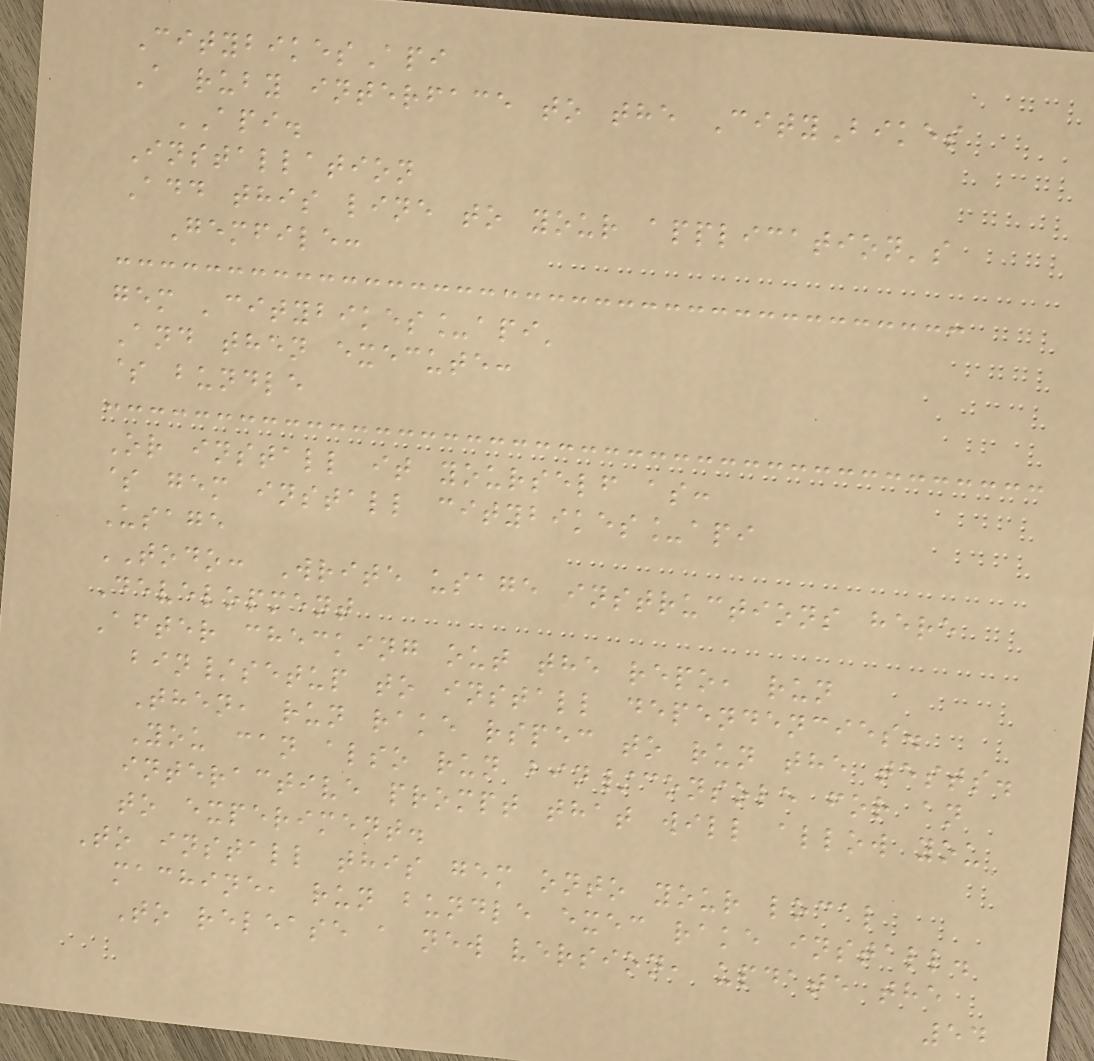CitybikesApi
A ruby interface to the CityBikes
API.
Installation
Add this line to your application's
Gemfile:
gem 'citybikes_api'
And then execute:
$ bundle
Or install it yourself as:
$ gem install citybikes_api
Usage
TODO: Write usage instructions here
Development
After checking out the repo, run
bin/setup to install dependencies.
Then, run rake rspec to run the tests.
You can also run bin/console for an
interactive prompt that will allow you
to experiment.
To install this gem onto your local
machine, run bundle exec rake install.
To release a new version, update the
54
